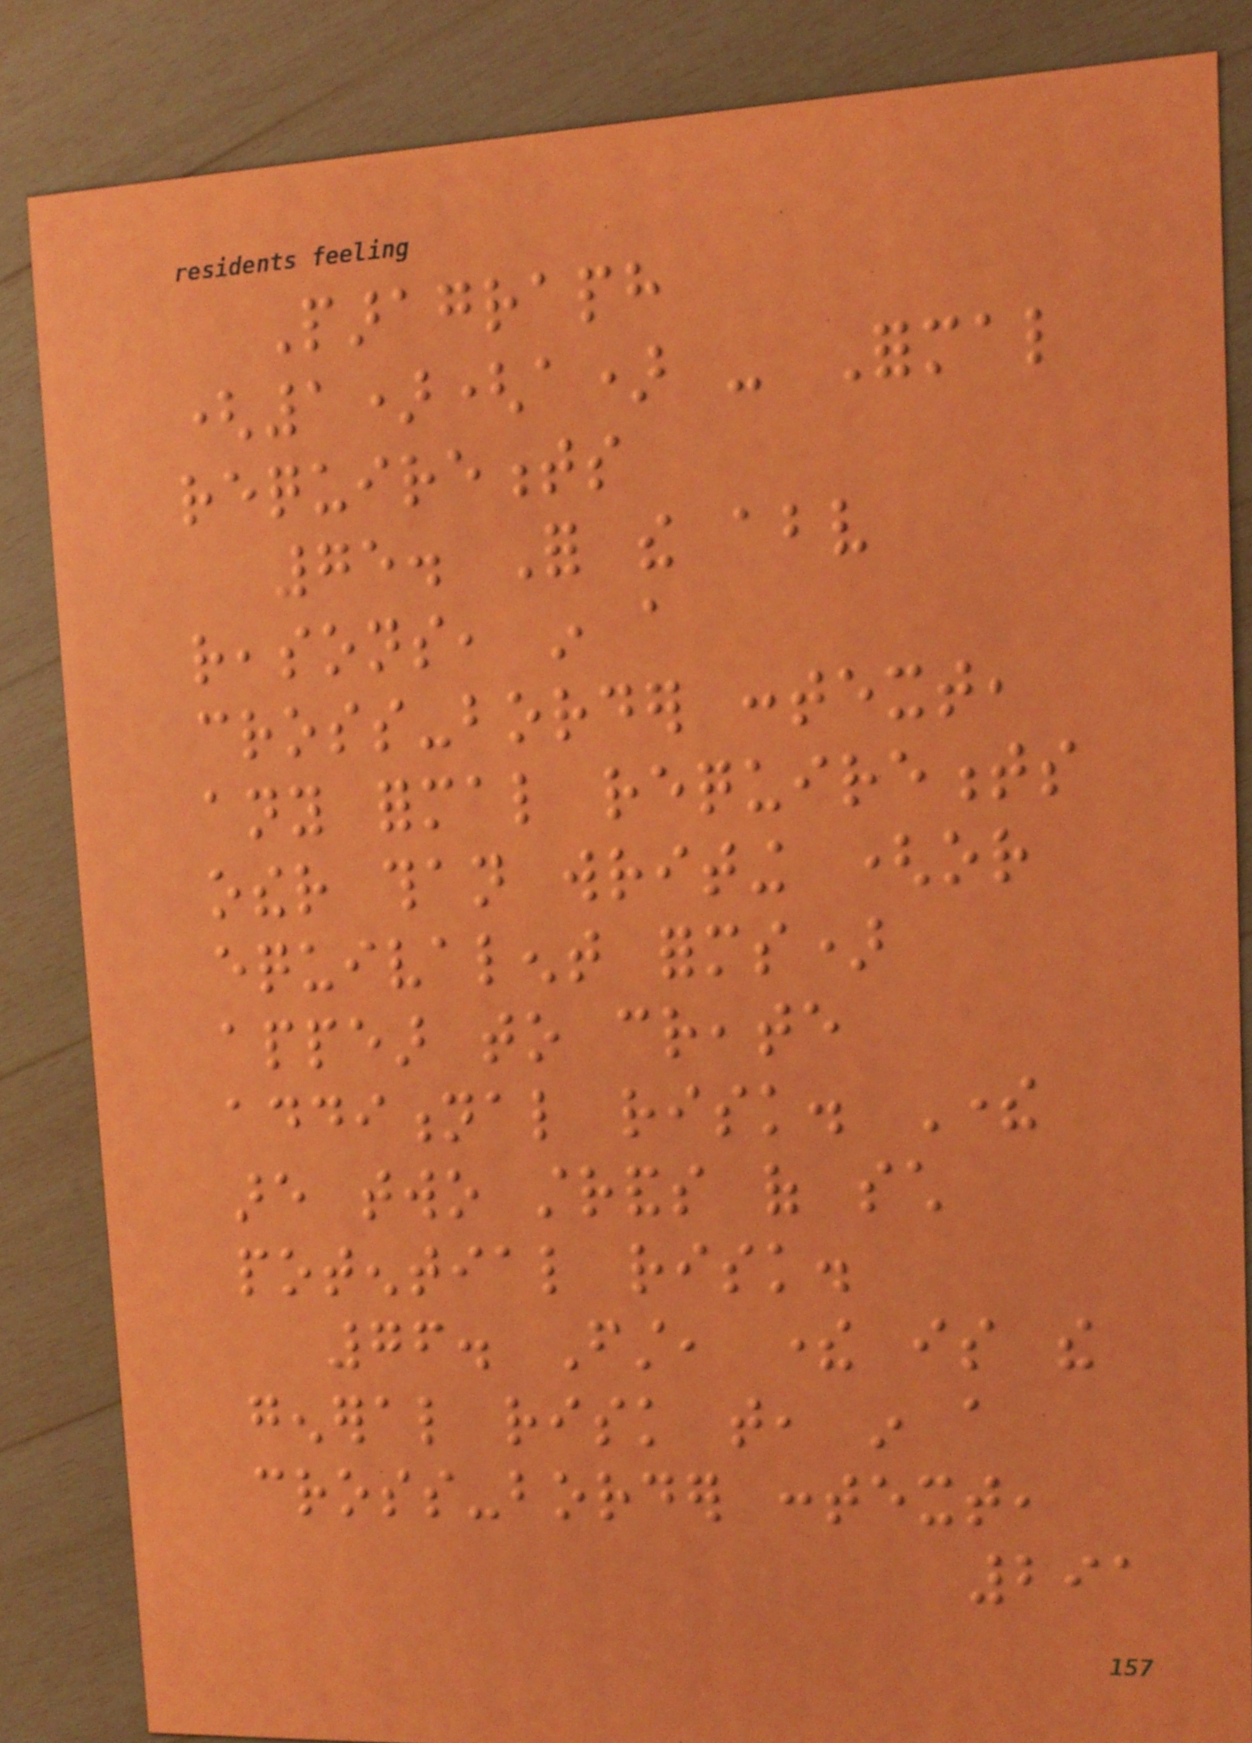Paragraph
(1)(a) - Formal
requirements
75. For the above
reasons, in a
cross-border context,
any formal requirements
other than writing (or
equivalent forms)
appear to create
additional risk. There
are two strands of such
potential risk.
76. First, there is the
general risk that, in a
cross-border context,
291
